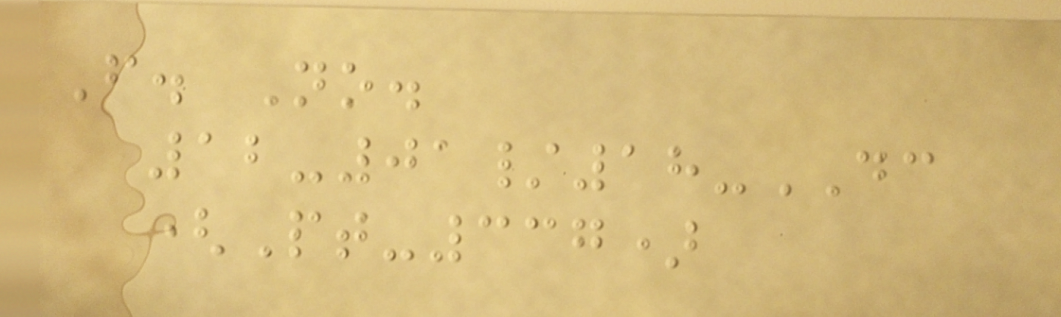F. No.
12-01/18-DC
(Pt-337)
